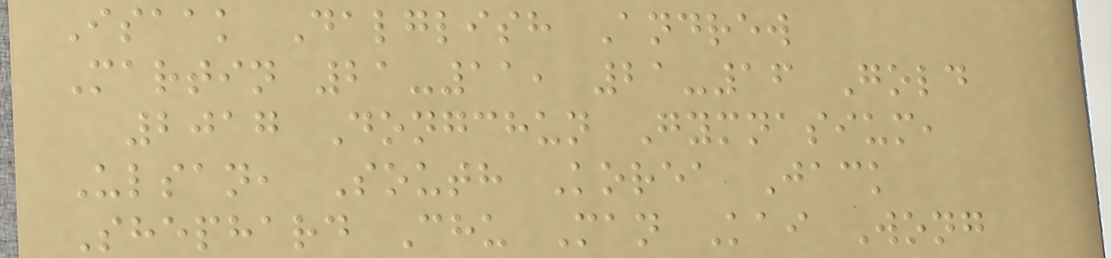Isaak Dalglish Andrew
Martin 21-11, 21-16 Gold
2017 Dongchun Gymnasium,
Ulsan, South Korea Jack
Shephard Chu Man Kai Wong
